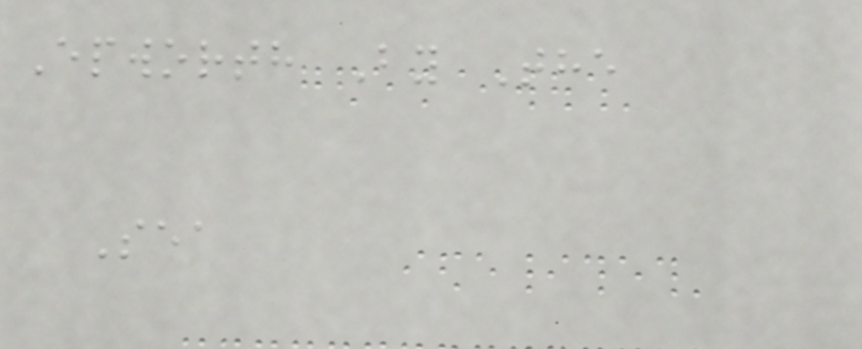Epworth By The
Sea
